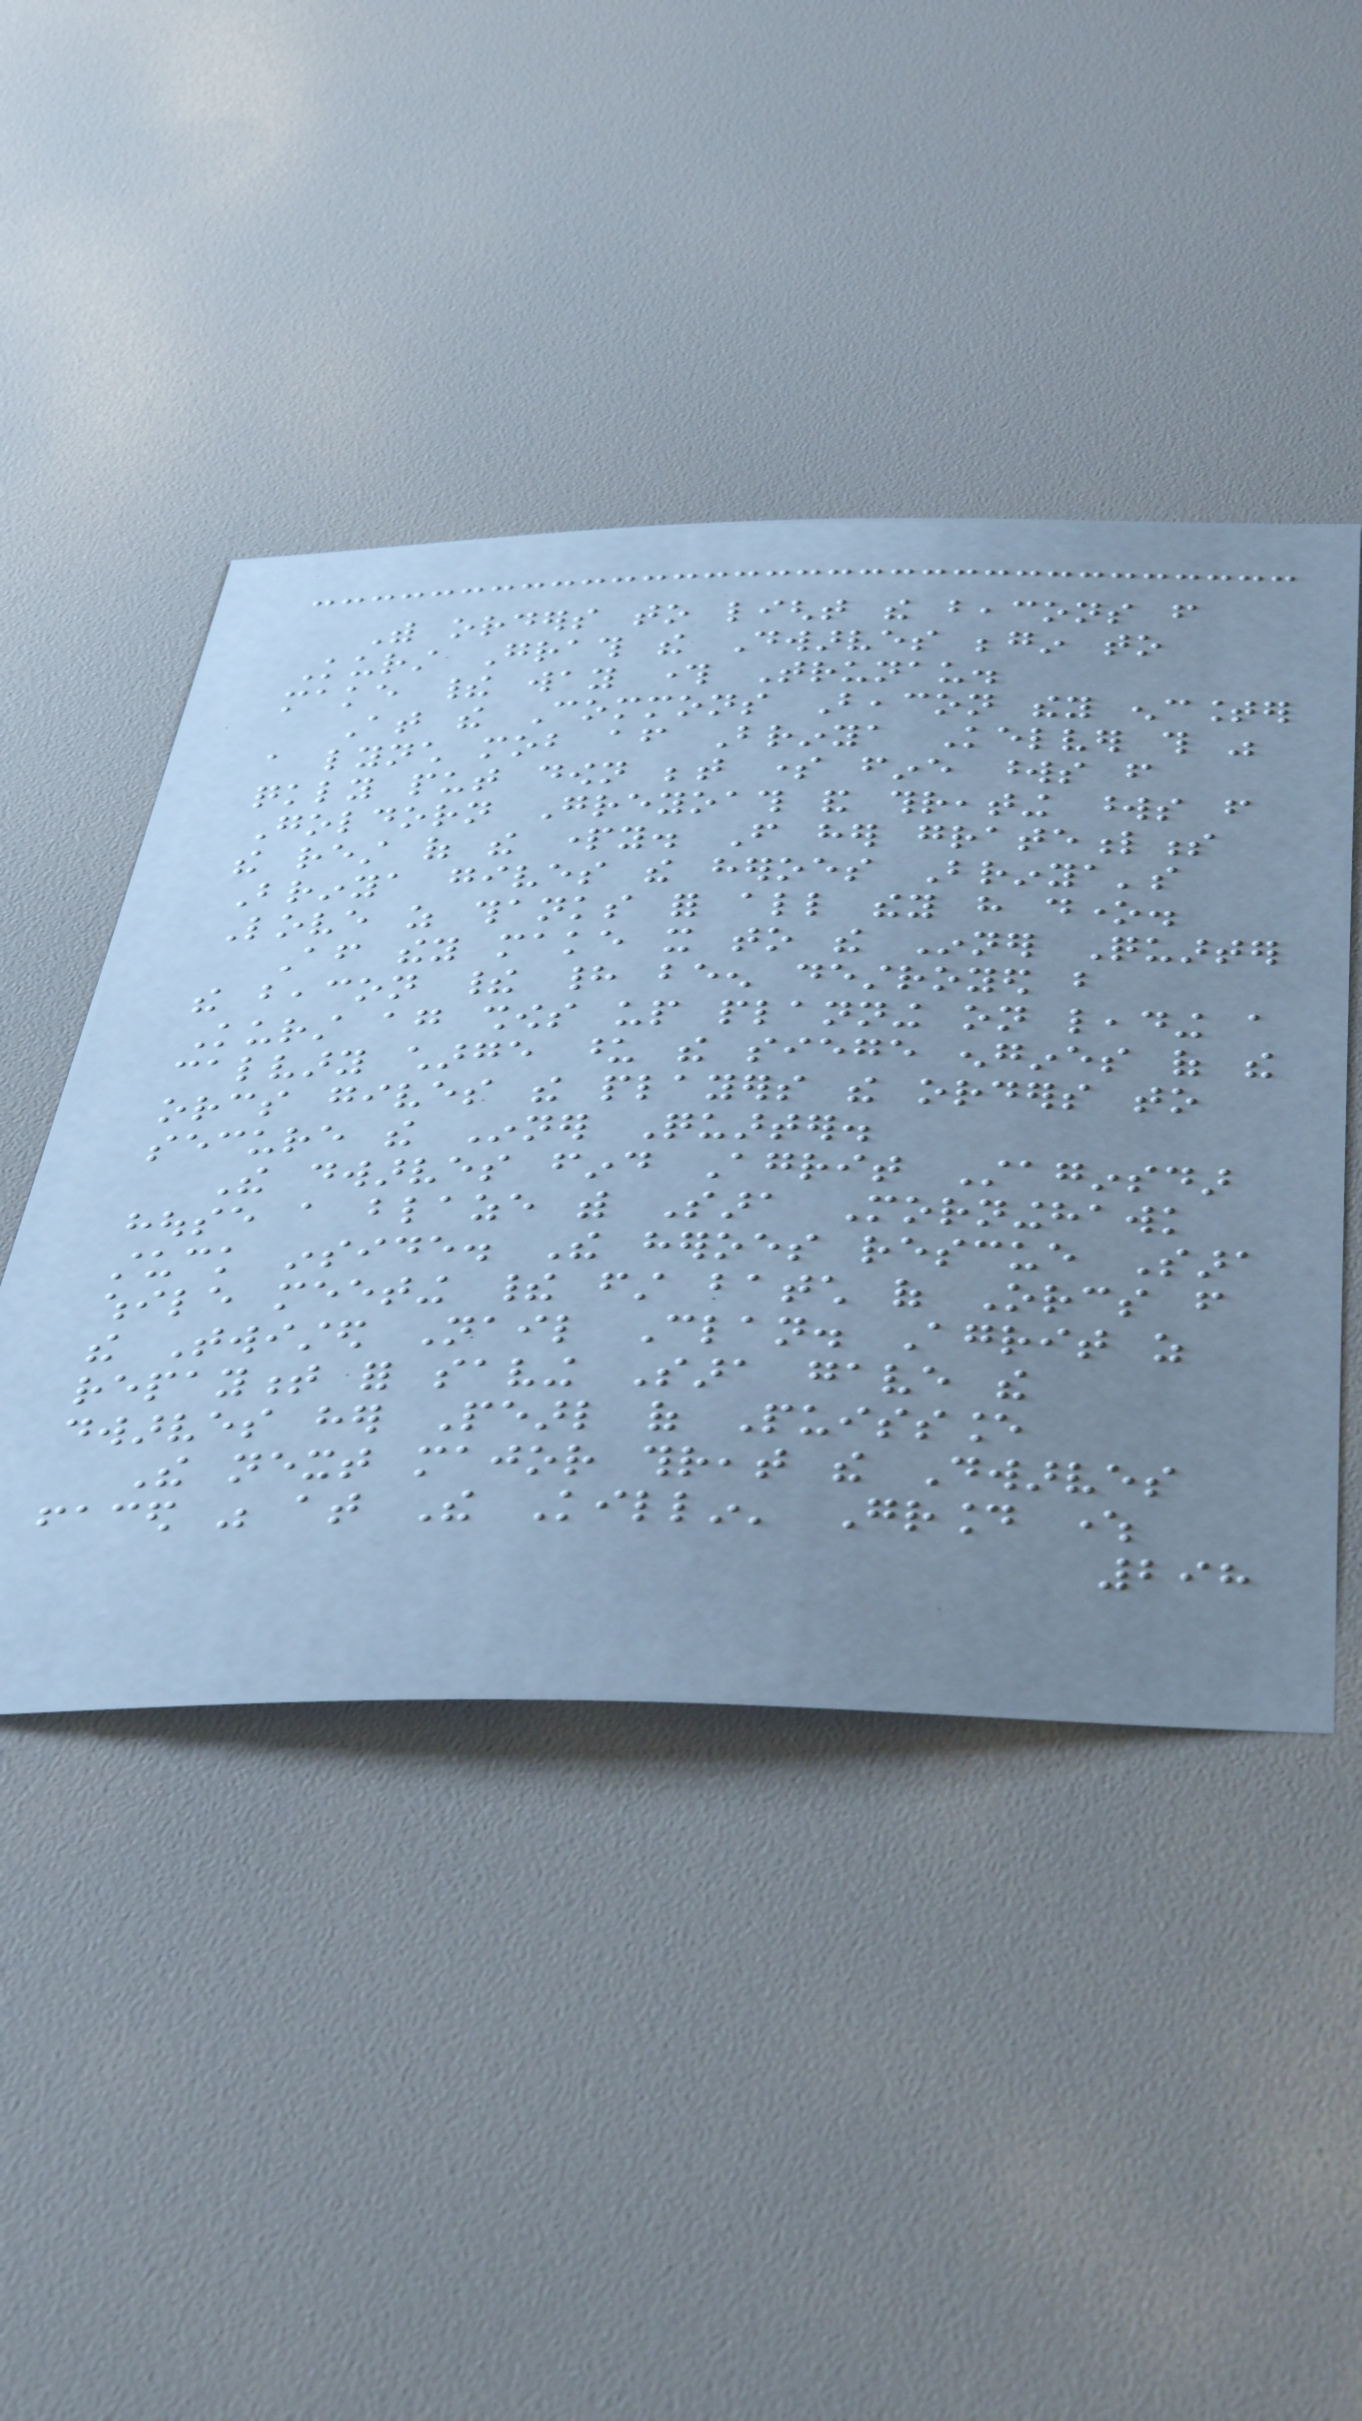With orders to light the beacons from
Kurst Grath the Dwarves begin to
make their way through Trunau.
At the Commons Beacon they encounter
a lynch mob after Brinya Kelver this was
quickly put down between some fine words from
Goldorn Greyoath and threating words from
the rest of the party. From her gratefulness
Brinya gives the heroes Brinya's
Love as thanks for all they have done.
After they make it to the Inner Quarter
the beacon their had been destroyed but
Kurst again shows up planning on leading a
calvary charge upon the siege engines of the
orcs gives the players the orders to
secure the Inner Quarter.
The dwarves find Agrit Staginsdar
house a blaze with Sara Morninghawk
stuck inside. The heroes rescue Sara
while meeting their first batch of Orcs from
the Twisted Nail Clan. Agrit as
repayment for saving Sara gave the
dwarves her Pearl of Puissance
The next major threat the Dwarves
faced was at The Killin' Ground where
298
